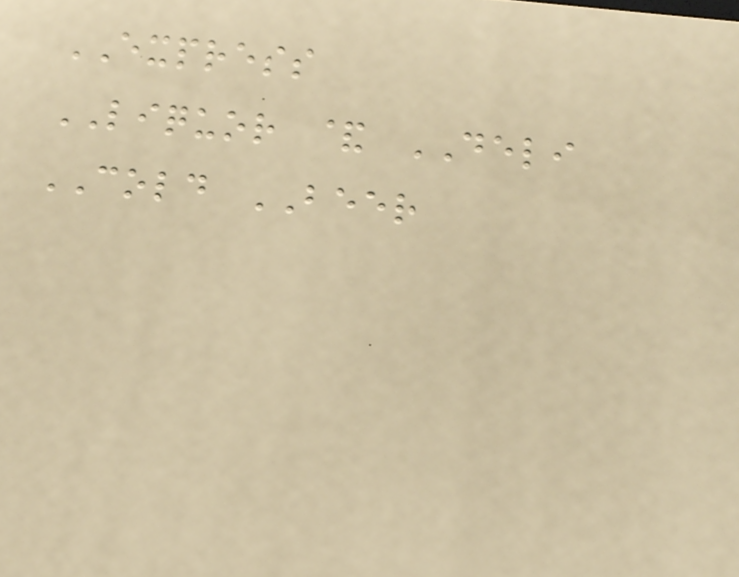EXPRESS
LIQUOR & DELI
COLD BEER
